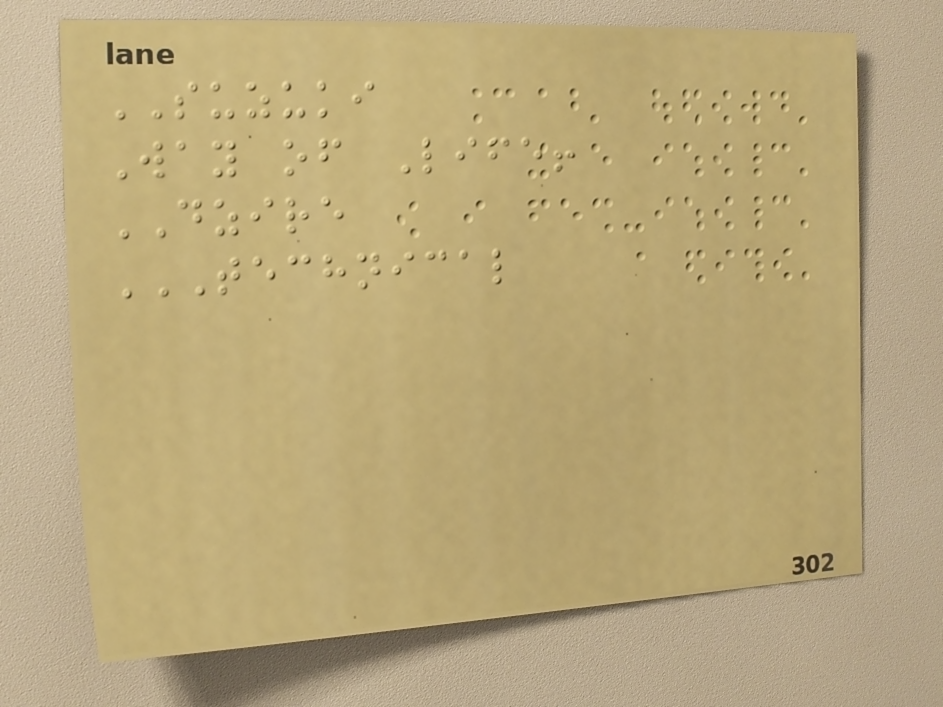SUZUKI
Way of Life!
DZIRE
TECHNICAL
